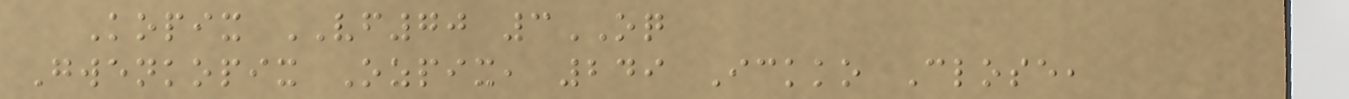Kopix VF70 3OQ
Gwenkopix Ozpix, 249 Ickko Close,
